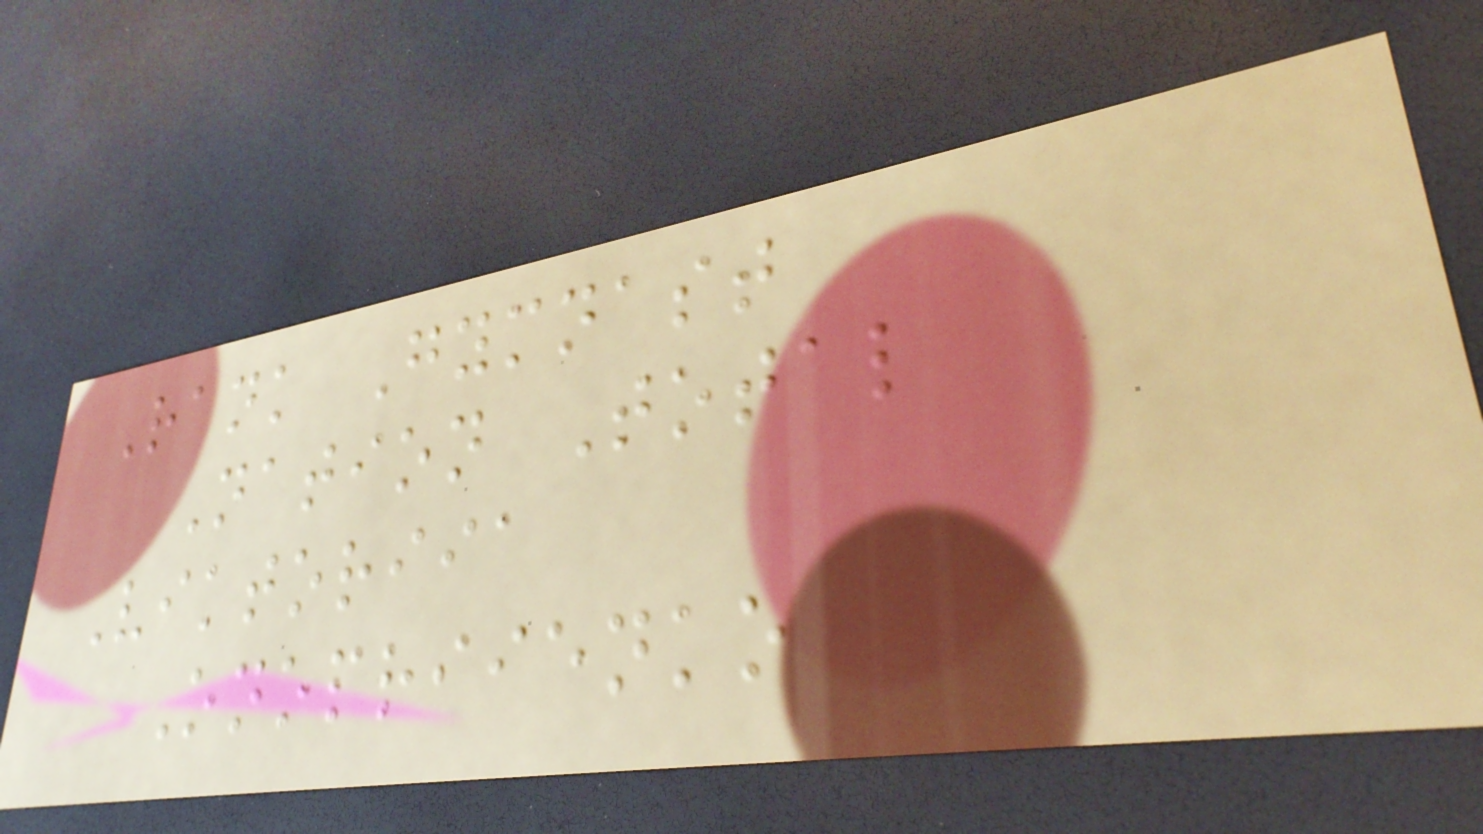Rank Gymnast
Nation Total
Viktoriia
Onopriienko
